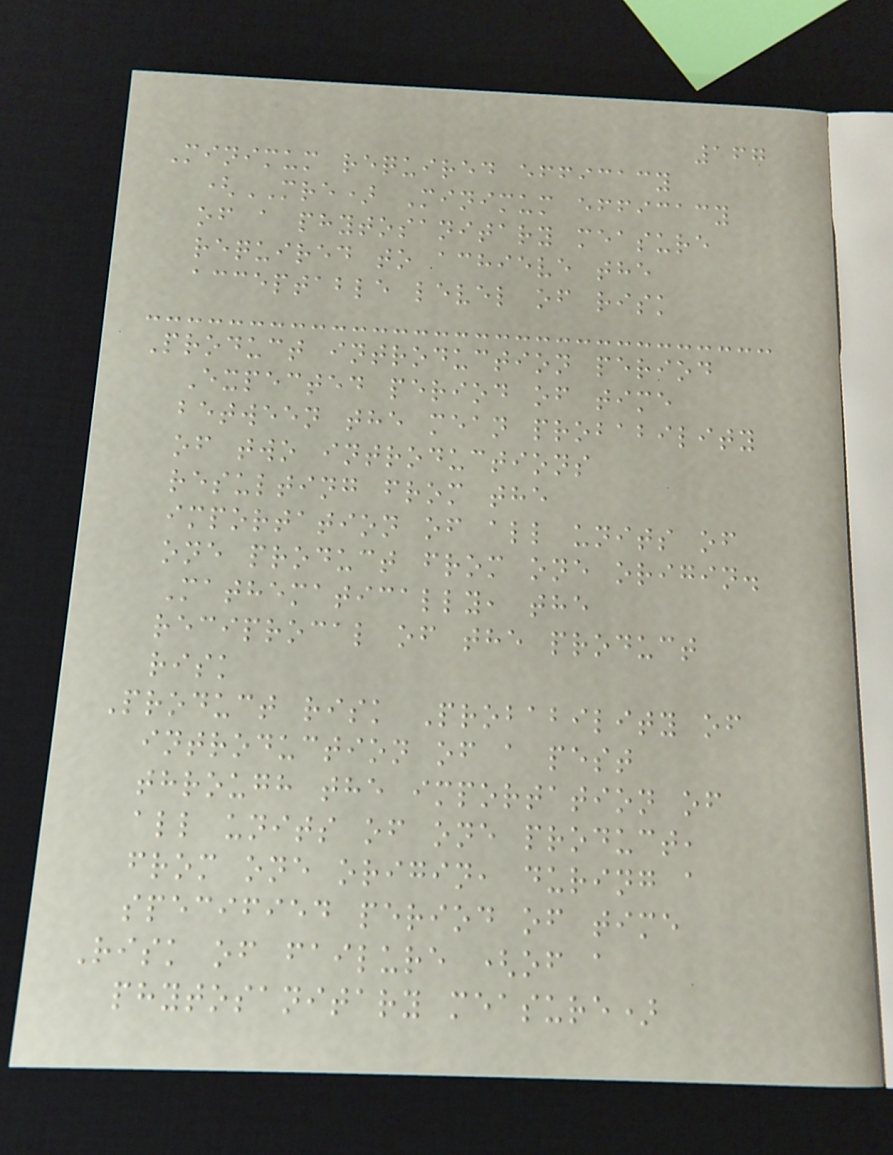167
Minimum required efficacy
(MRE) Minimum efficacy
of a phytosanitary measure
required to achieve the
acceptable level of risk
Product introduction period
Expected period of time
between the mean probability
of two introductions
resulting from the
importation of all units of
one product from one origin.
Mathematically, the
reciprocal of the product
risk
Product risk Probability of
introduction of a pest
through the importation of
all units of one product,
from one origin, during a
specified period of time
Risk of failure (of a
phytosanitary measure)
